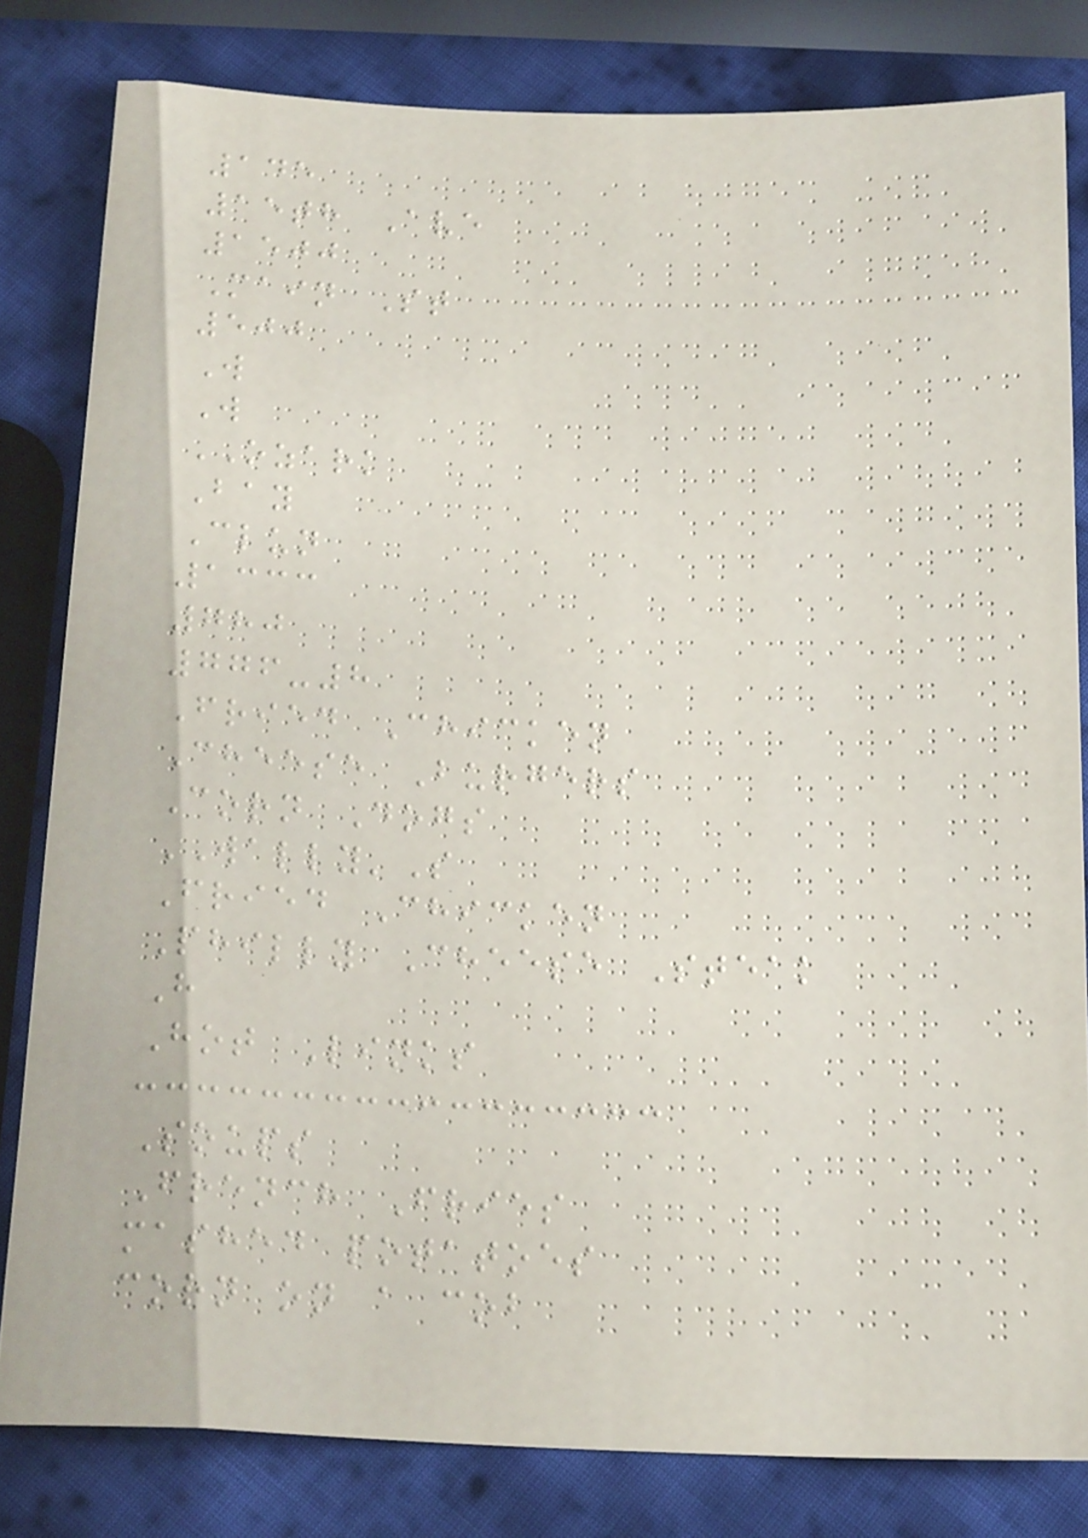145
15th Ave
1500
Main St
500
W
W
OZARK
Bay
Clun
1333
780
776-8
Fried Chicken
Cheese Burgers
Corn Dogs
WALLY'S
Fried Chicken
Philly Cheese Steak
H
Hot Links
Soups
French Fries
mashed potatoes
corn on a cob
